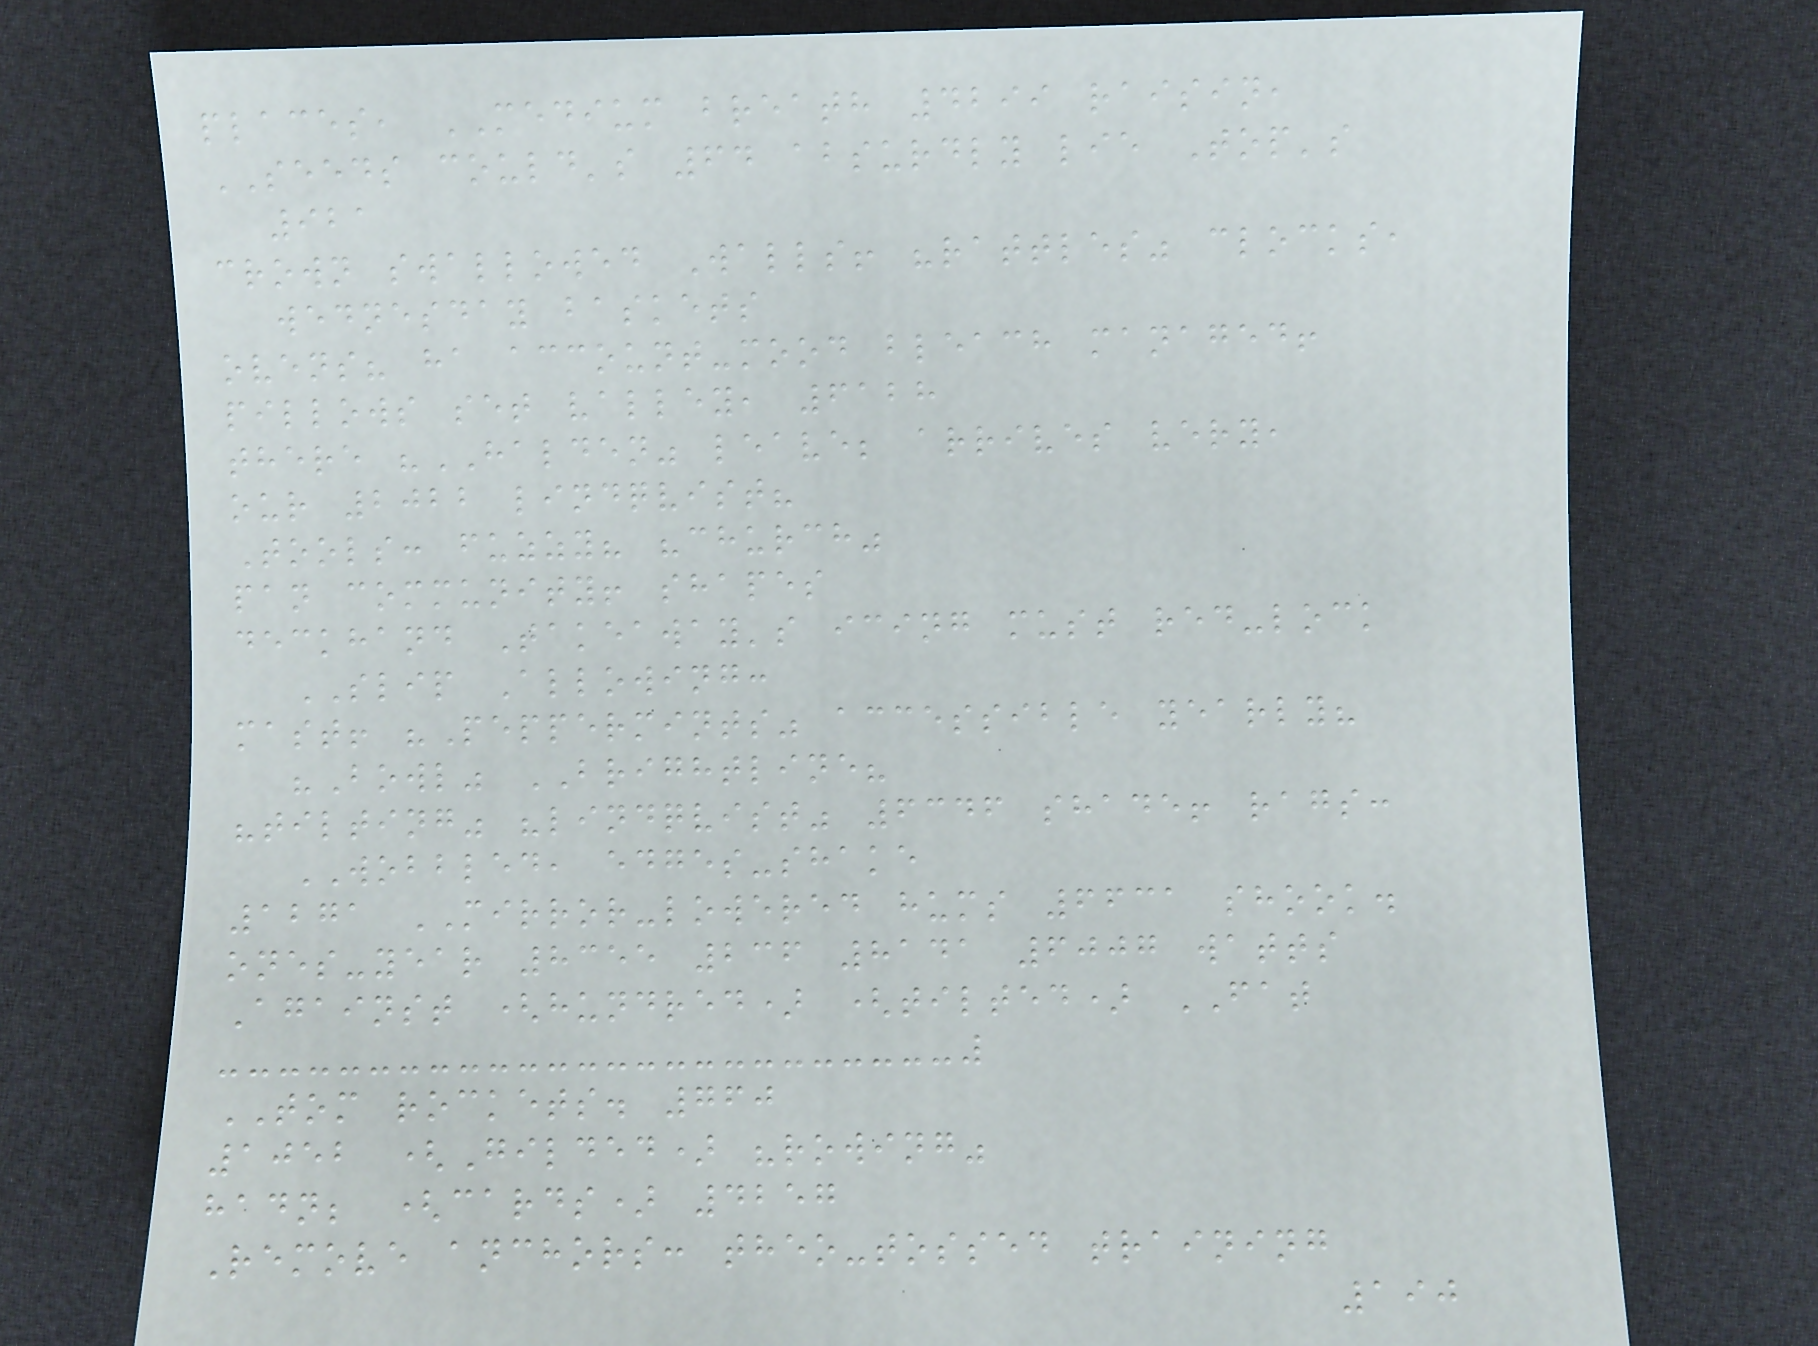places, MEDIUM breath 4299 raisin,
SEEDS could's 64 absurdly lie Top's
921
crown swallowed Walls! "rattles" clocks,
wednesday baskets
ovens? ha account-mood bleach managed!
pillows set valley, 6128
there "HALDEN" leave; arrives very,
our 2022 lindqvist?
Tools: fuzzy? "church"
pan community! shapes
deckhand Takeaway's icing must red-lock
SLIP Allowing:
mast! "Peppermints" accessible yearly?
"Bowl" BRIGHTLINE?
"tilting" "lindqvist" 6346 shade! rags:
WOBBLED, edges-shake
1271 MIRROR-lowered hums 6631 shook.
ones-year 8355 236 8141 6007 watts
Against (hundred) (tilted) FAT
TOM rockets. 760
1052 (Gilded) "rowing"
hadn; (cards) 4257
Remove anchors: theo-tossed training
190
